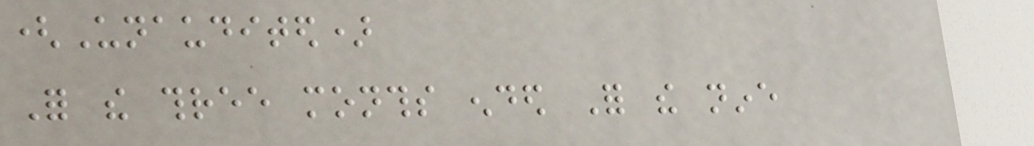(Unaudited)
For the three months ended For the nine
